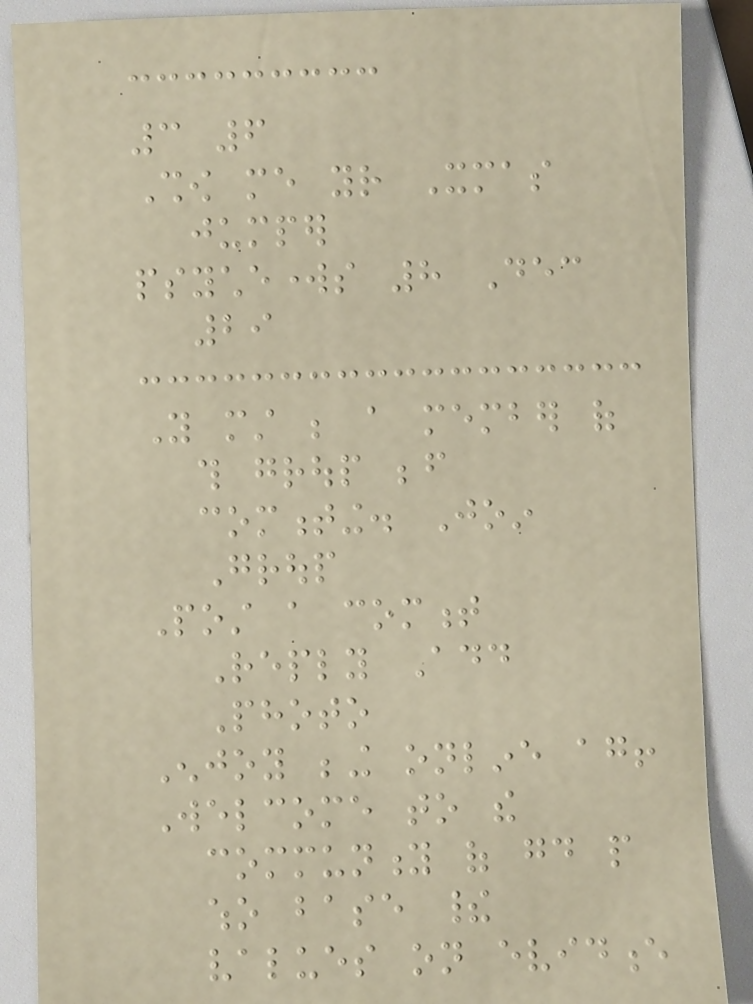3 6
Show me your Xmas
jumper
psycheworks 8 Dec
29
You must be a member of
this group before
commenting. Join
Group
Post a comment
Reply Add
Photo
Enjoy being online again!
Welcome to the
community of good people
who base their
values on evidence
